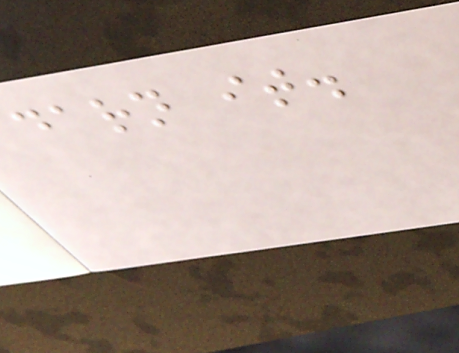darn it.
